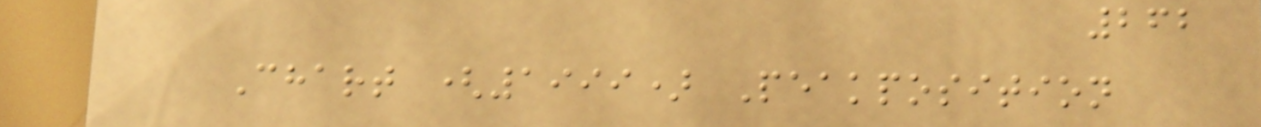262
Chart (1999) Peakposition
